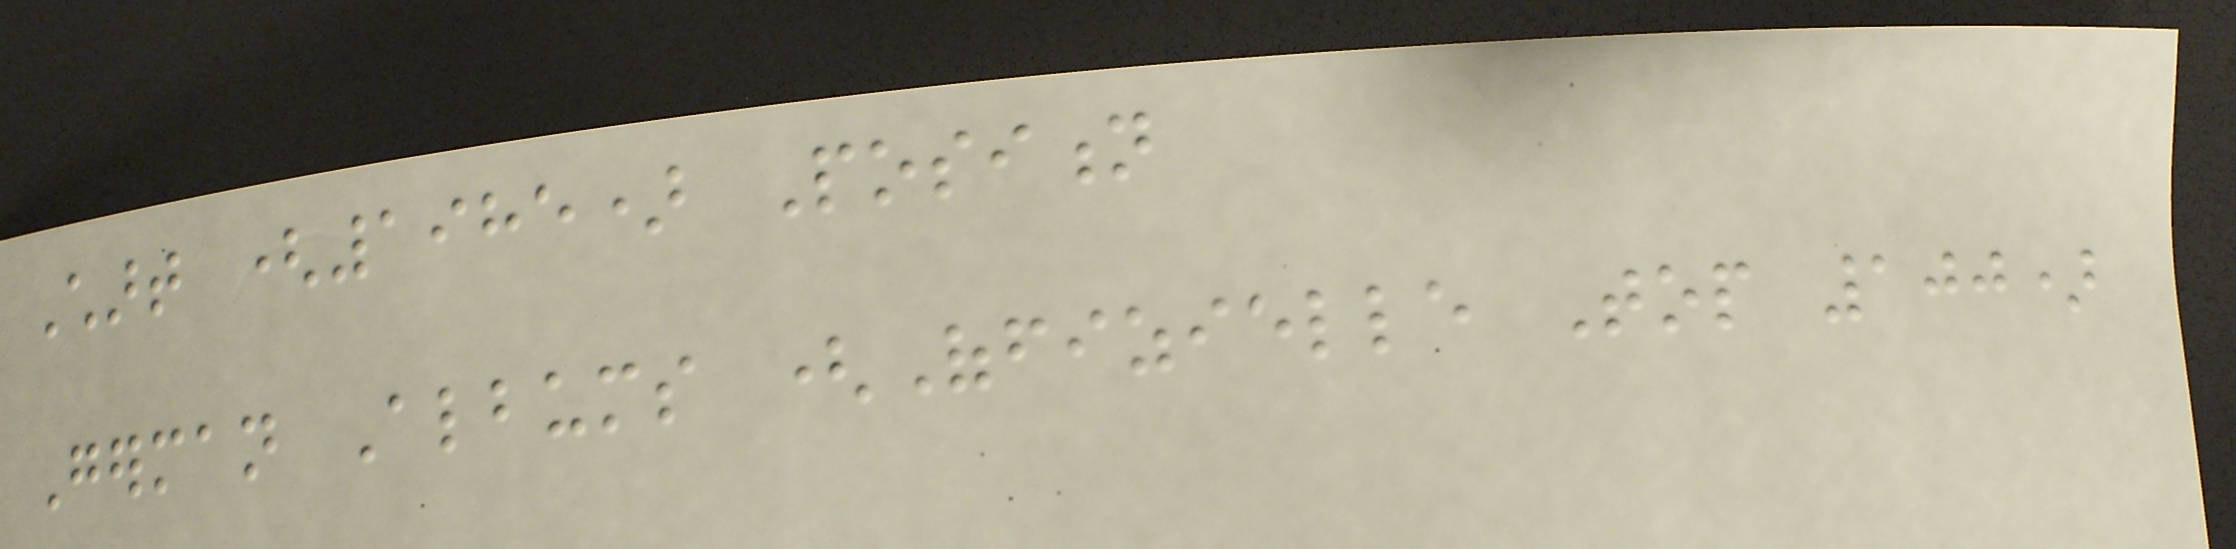Chart (1985) Position
German Albums (Offizielle Top 100)
